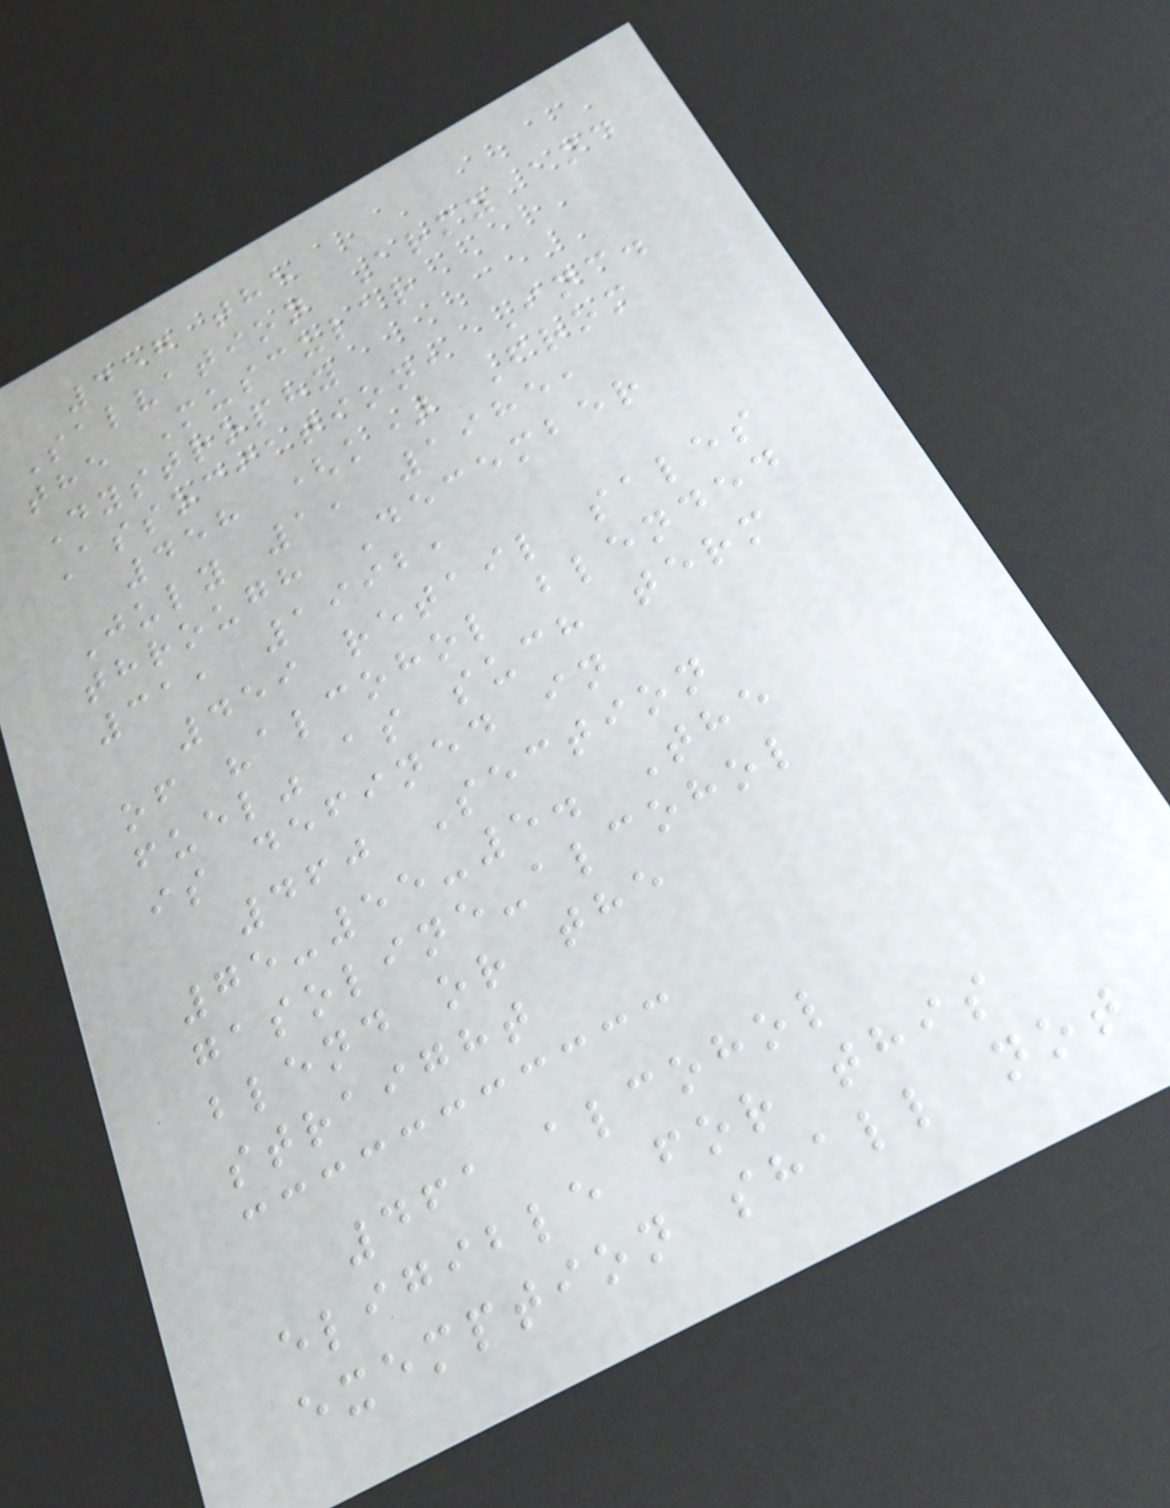457 the
Salvation Army and
the Muscular
Dystrophy
Association, Inc.
458 (k) From
July 1, 1985,
through December
31, 1992,
459 retail sales
of "alcohol blended
fuel" as such term
is defined in
460 Section
75-55-5. The
gasoline-alcohol
blend or the
straight
461 alcohol
eligible for this
exemption shall not
